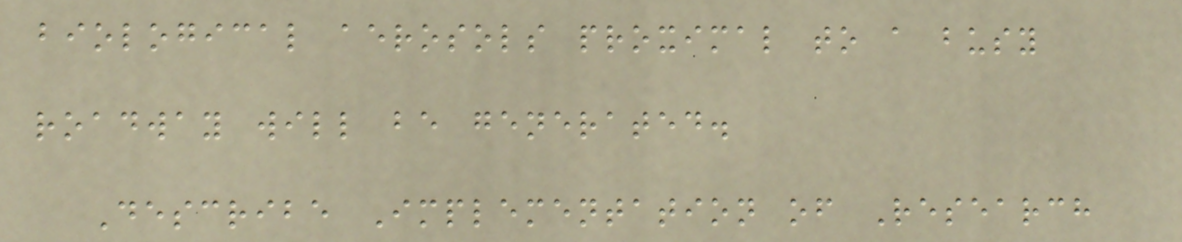biological aerosols proximal to a busy
roadway will be generated.
Describe Implementation of Research
